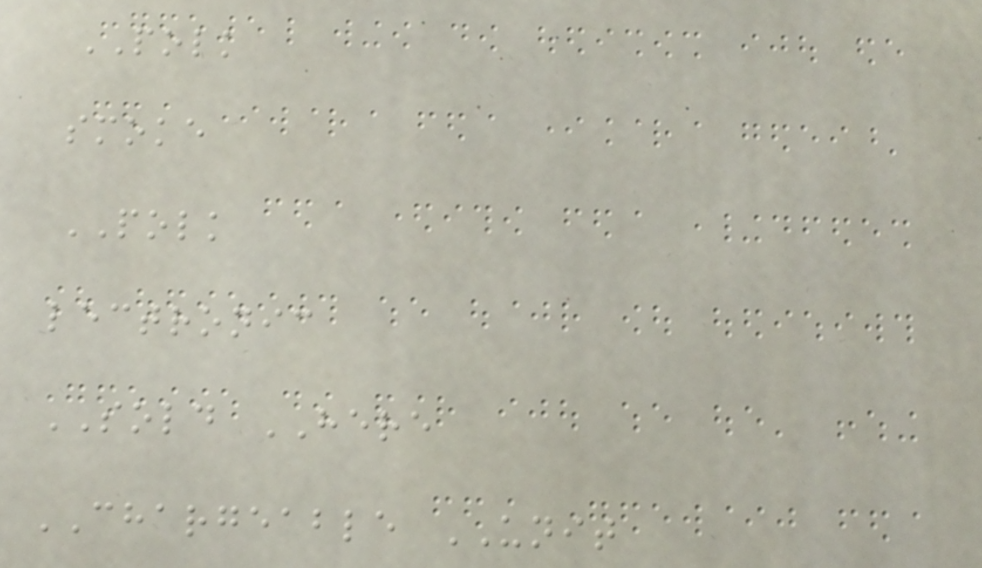POLK
smoke
POLK
lectronic
SOLD HERE
CHARGEABLE UNIT
